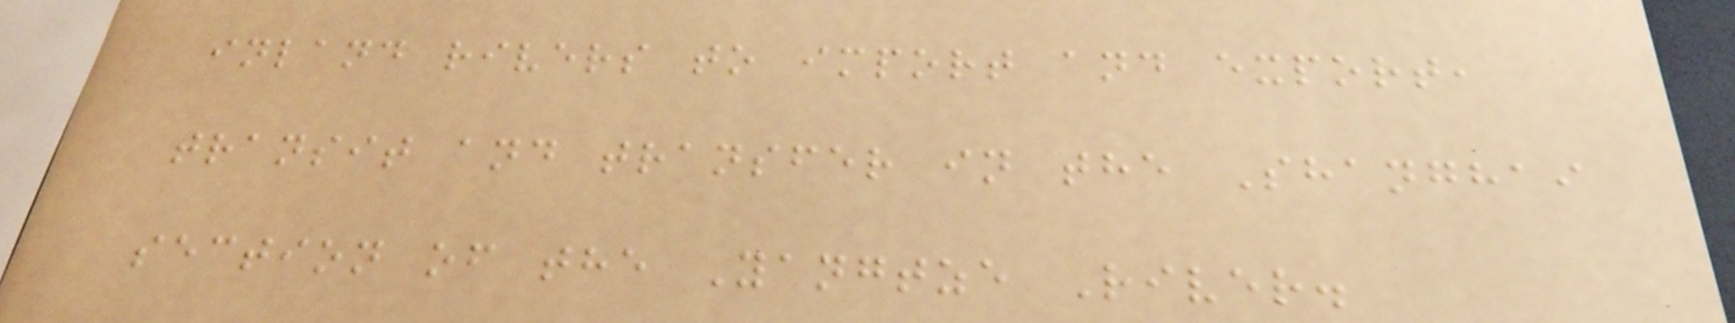inland rivers to import and export,
transit and transfer in the Shanghai
section of the Yangtze River.
